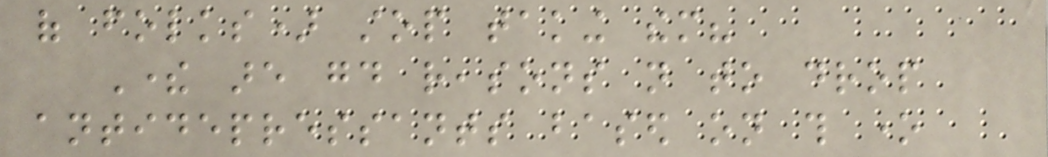of folks) stop taking them?
There are good reasons not to drop
antidepressants based on this one
